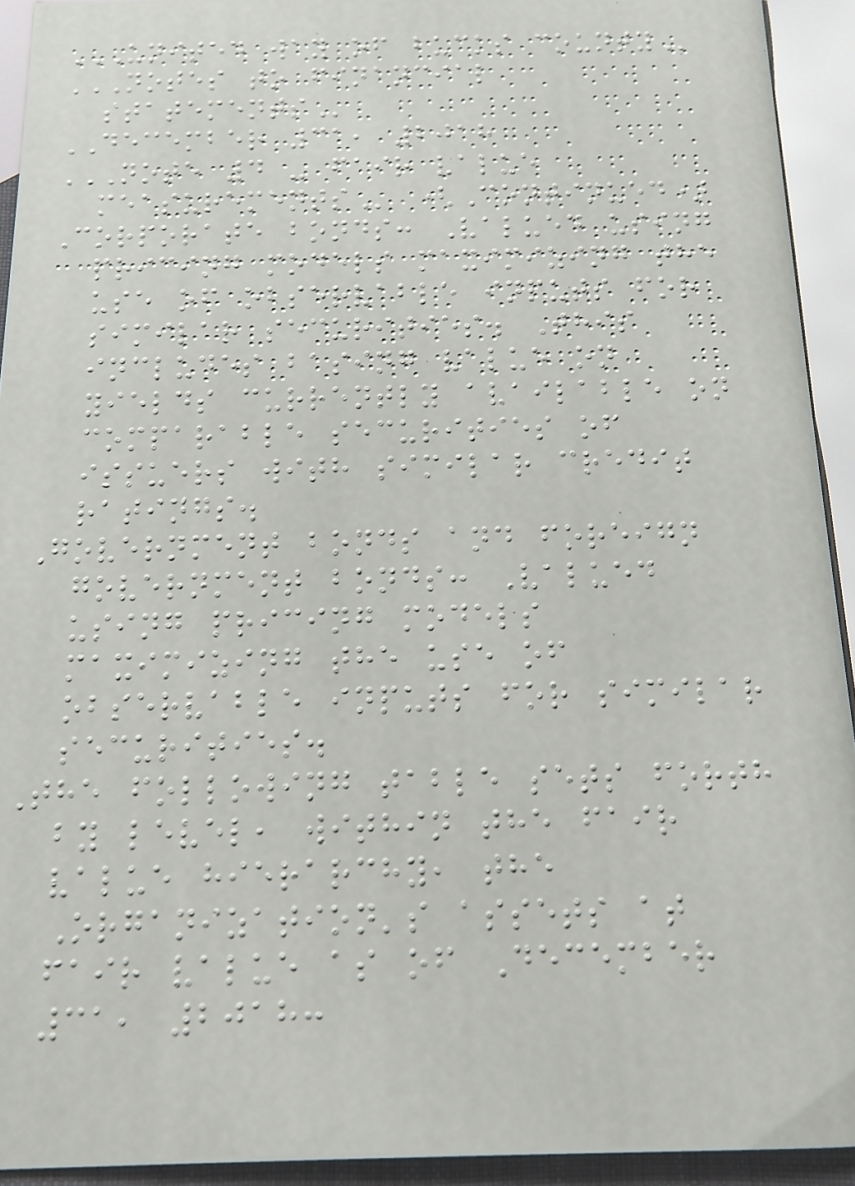UNITED WAY OF BUCKS COUNTY
NOTES TO FINANCIAL
STATEMENTS
DECEMBER 31, 2018
NOTE 4 - FAIR VALUE
MEASUREMENTS (Continued)
Corporate bonds: Valued using
pricing models maximizing the
use of observable inputs for
similar securities. This
includes basing value on
yields currently available on
comparable securities of
issuers with similar credit
ratings.
Government bonds and foreign
government bonds: Valued
using pricing models
maximizing the use of
observable inputs for similar
securities.
The following table sets forth
by level, within the fair
value hierarchy, the
Organization's assets at
fair value as of December
31, 2018:
